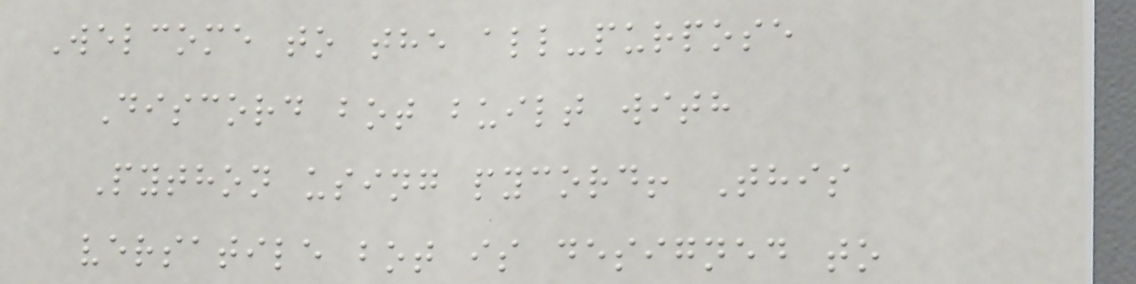Welcome to the all-purpose
Discord bot built with
Python using pycord! This
versatile bot is designed to
